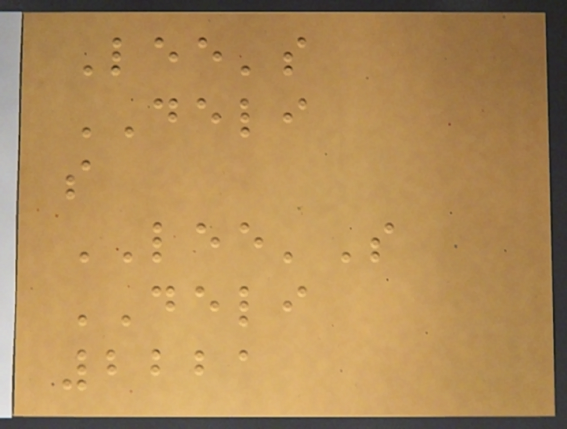Lee's
DELI
s
LEE'S
DELI
2221
